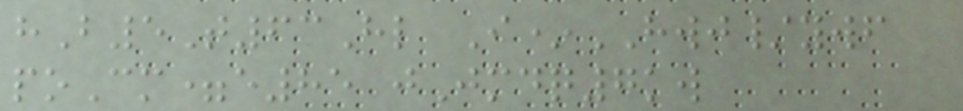hB5T63Hl I*HWJ/ywf
poCm=e85 jJmdq7kw
